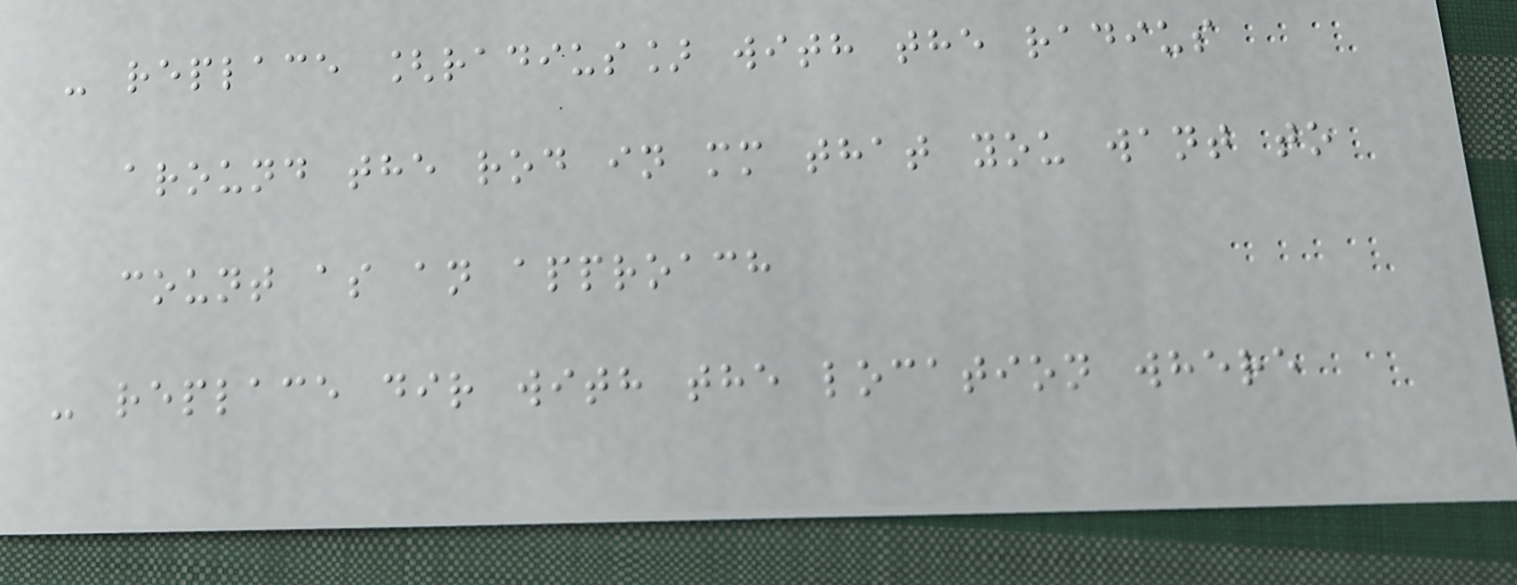- replace [radius] with the radius
around the rod in mm that you want to
count as an approach
- replace dir with the location where
